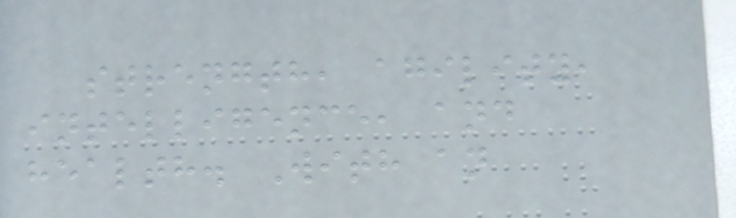strength, agility,
intelligence, and
health. With an
